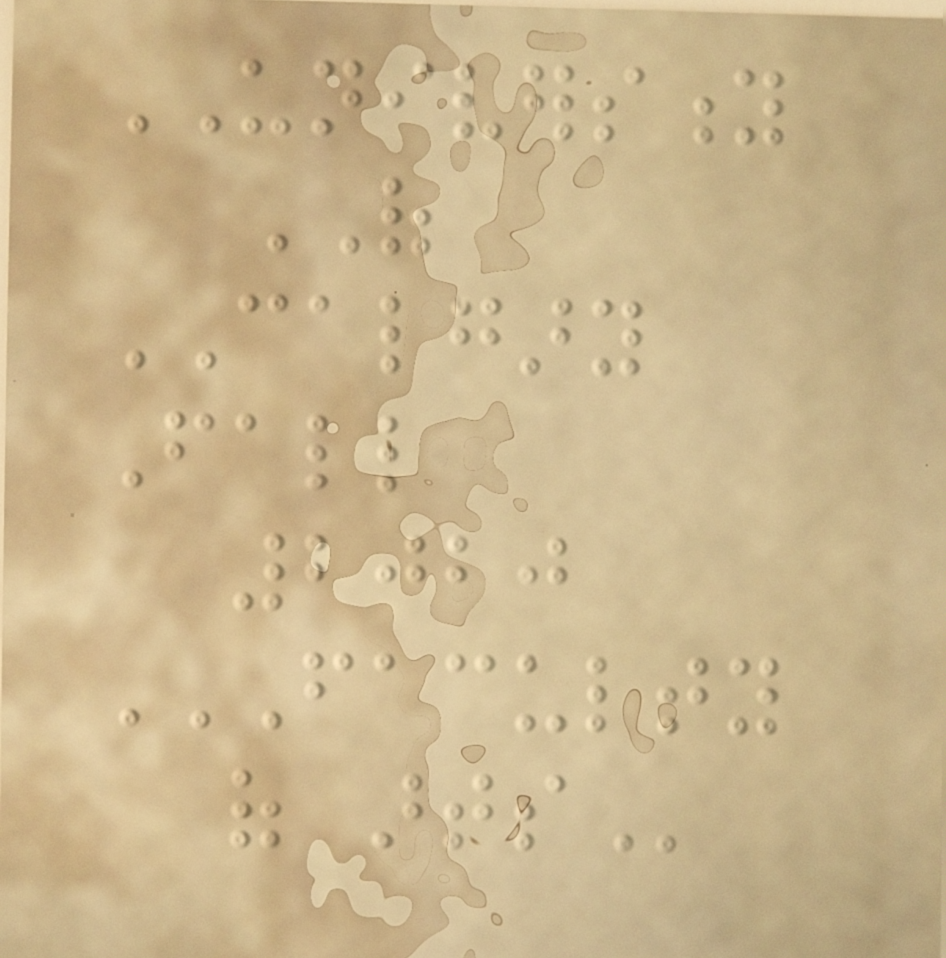UNIVERSITY
OF
CALGARY
Fall
2020
FACULTY
OF ARTS
